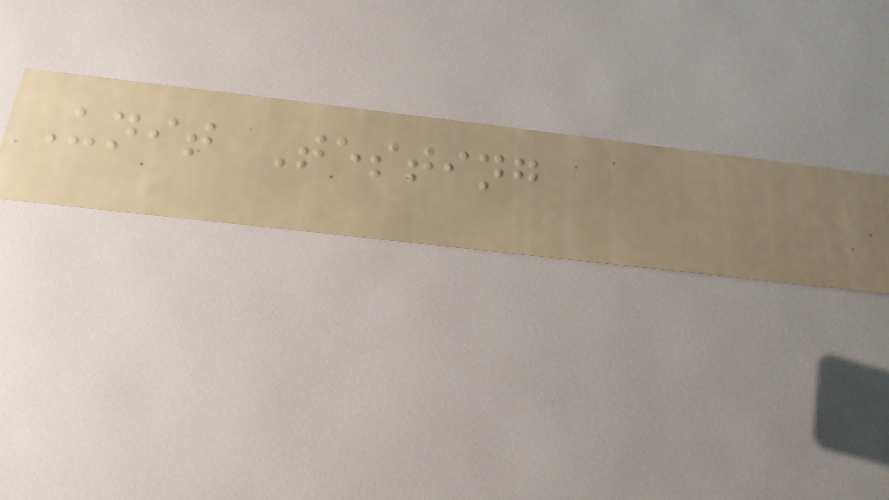Unit Testing
